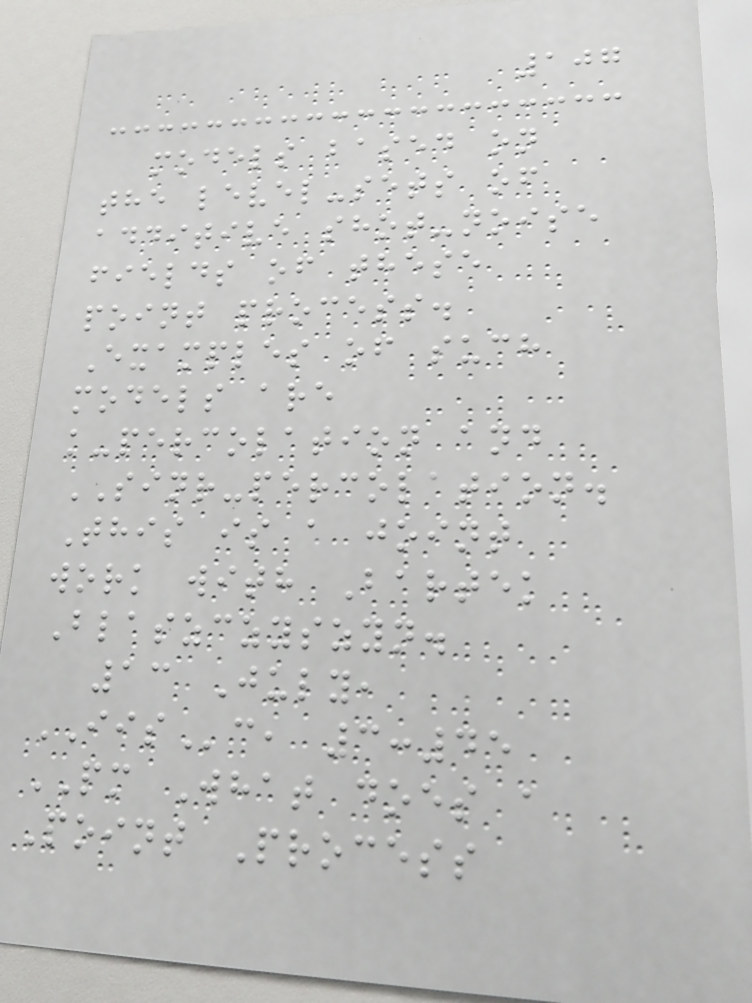107
models based on
the level-sets of
additive shot-noise
fields of these
point process.
Examples of such
models are
k-percolation and
SINR-percolation.
This is a joint
work with Bartek
Blaszczyszyn.
13 July,
IISc, 3:45
PM What does a
Point Process
